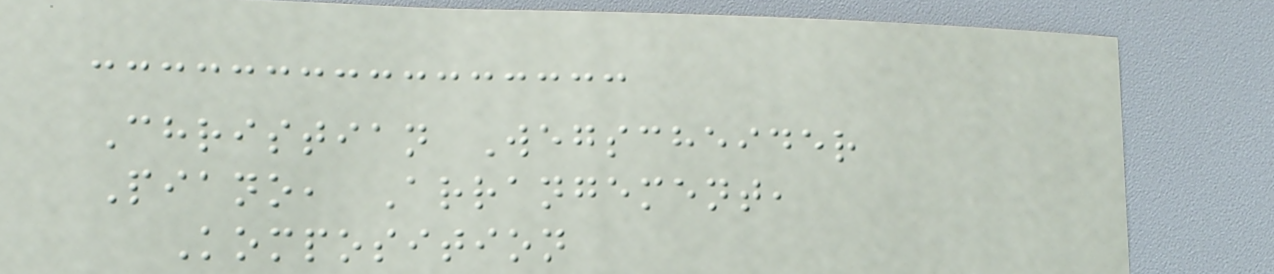Christian Wegscheider
Piano, Arrangement,
Komposition
